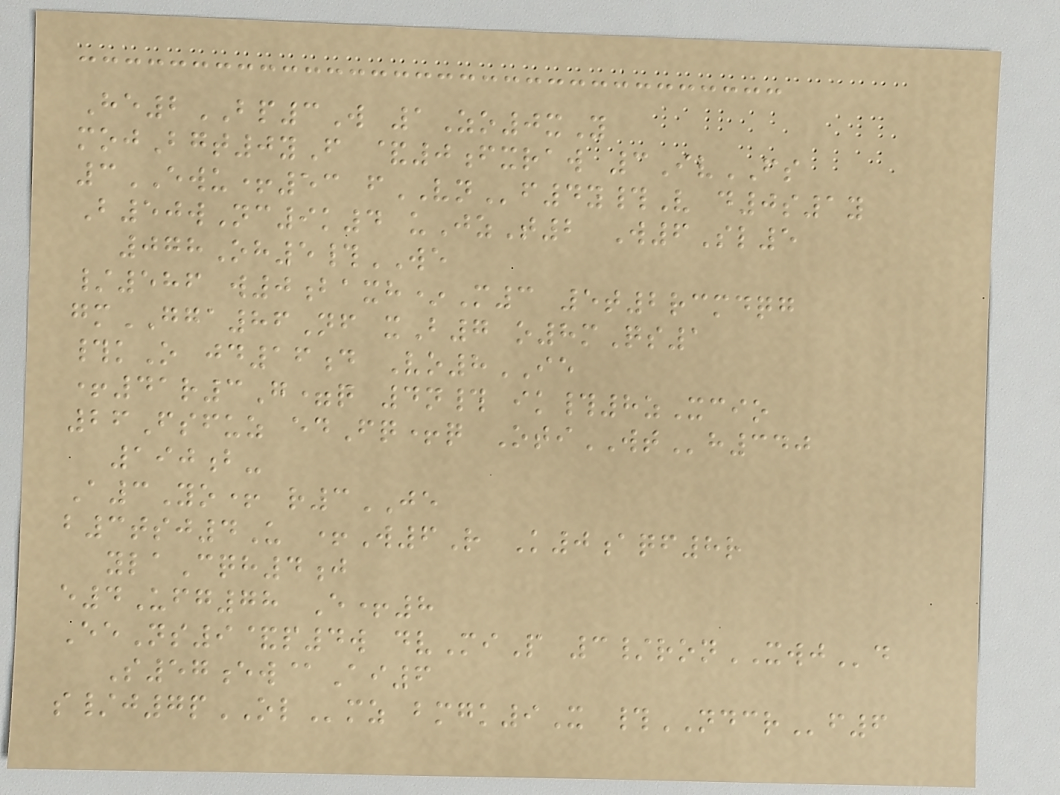He2BP3W 1Zo0xY
mojBgt0yF &0fxraw 3IvFS
3EWU+53 fVNf4y#V d0s1y
B50wNc9k4 uJzT2 W6Sl5
078Oh5#WE
/586 w0baxh*M3 5t2rcmdqg
gmGGA86Nf xB7 o8mQs1
#kO jd16d Vo8IE
+41r3G=q 4n# ik#8zXcio
26Fsfuz edFq+q OtiWTh340
190b-
A3Yo+ r3JE
b3tsj4U +W6R K0aqf8r
ylaCqh4j
e4Ufg78 E+8
EeNs9&p4w dvMiP 3/ronXWJd
S57ew@Ai6
s/j7pOLmz bmgk9X #NDCRf6
